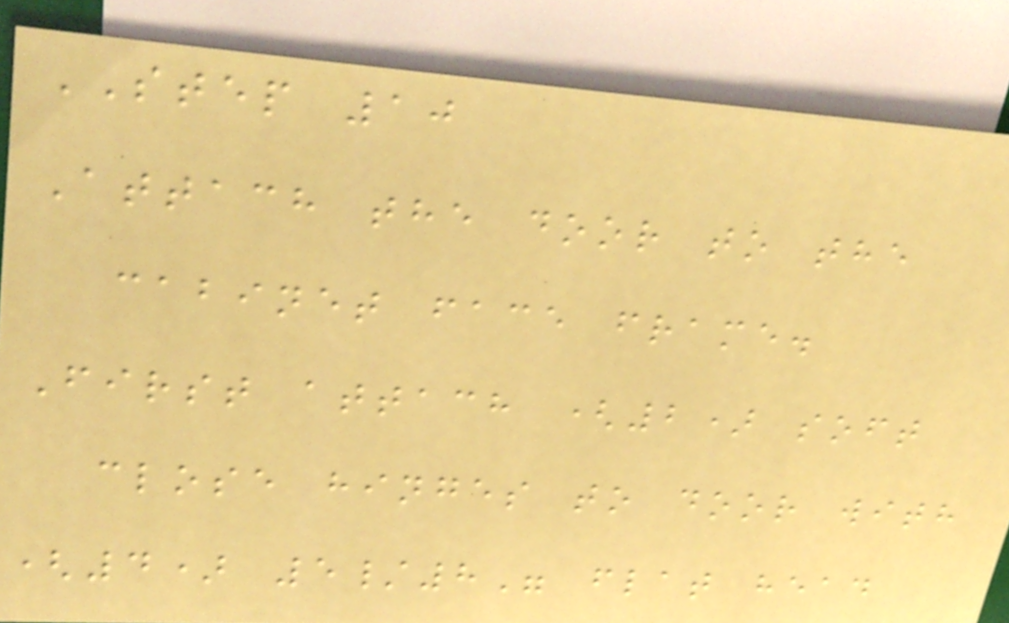STEP 10
Attach the door to the
cabinet face frame.
First attach (2) soft
close hinges to door with
(4) 5/8" flat head
